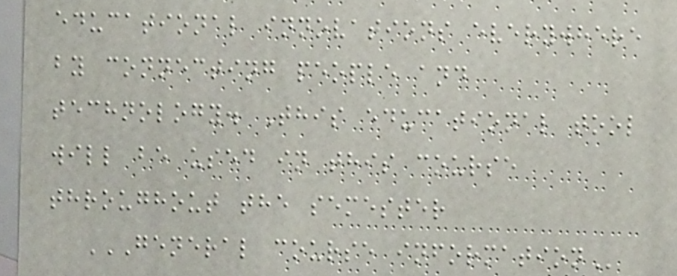educational innovations everywhere
by connecting people and
technology. This educational tool
will be used in this course
throughout the semester
GENERAL COURSE INFORMATION
